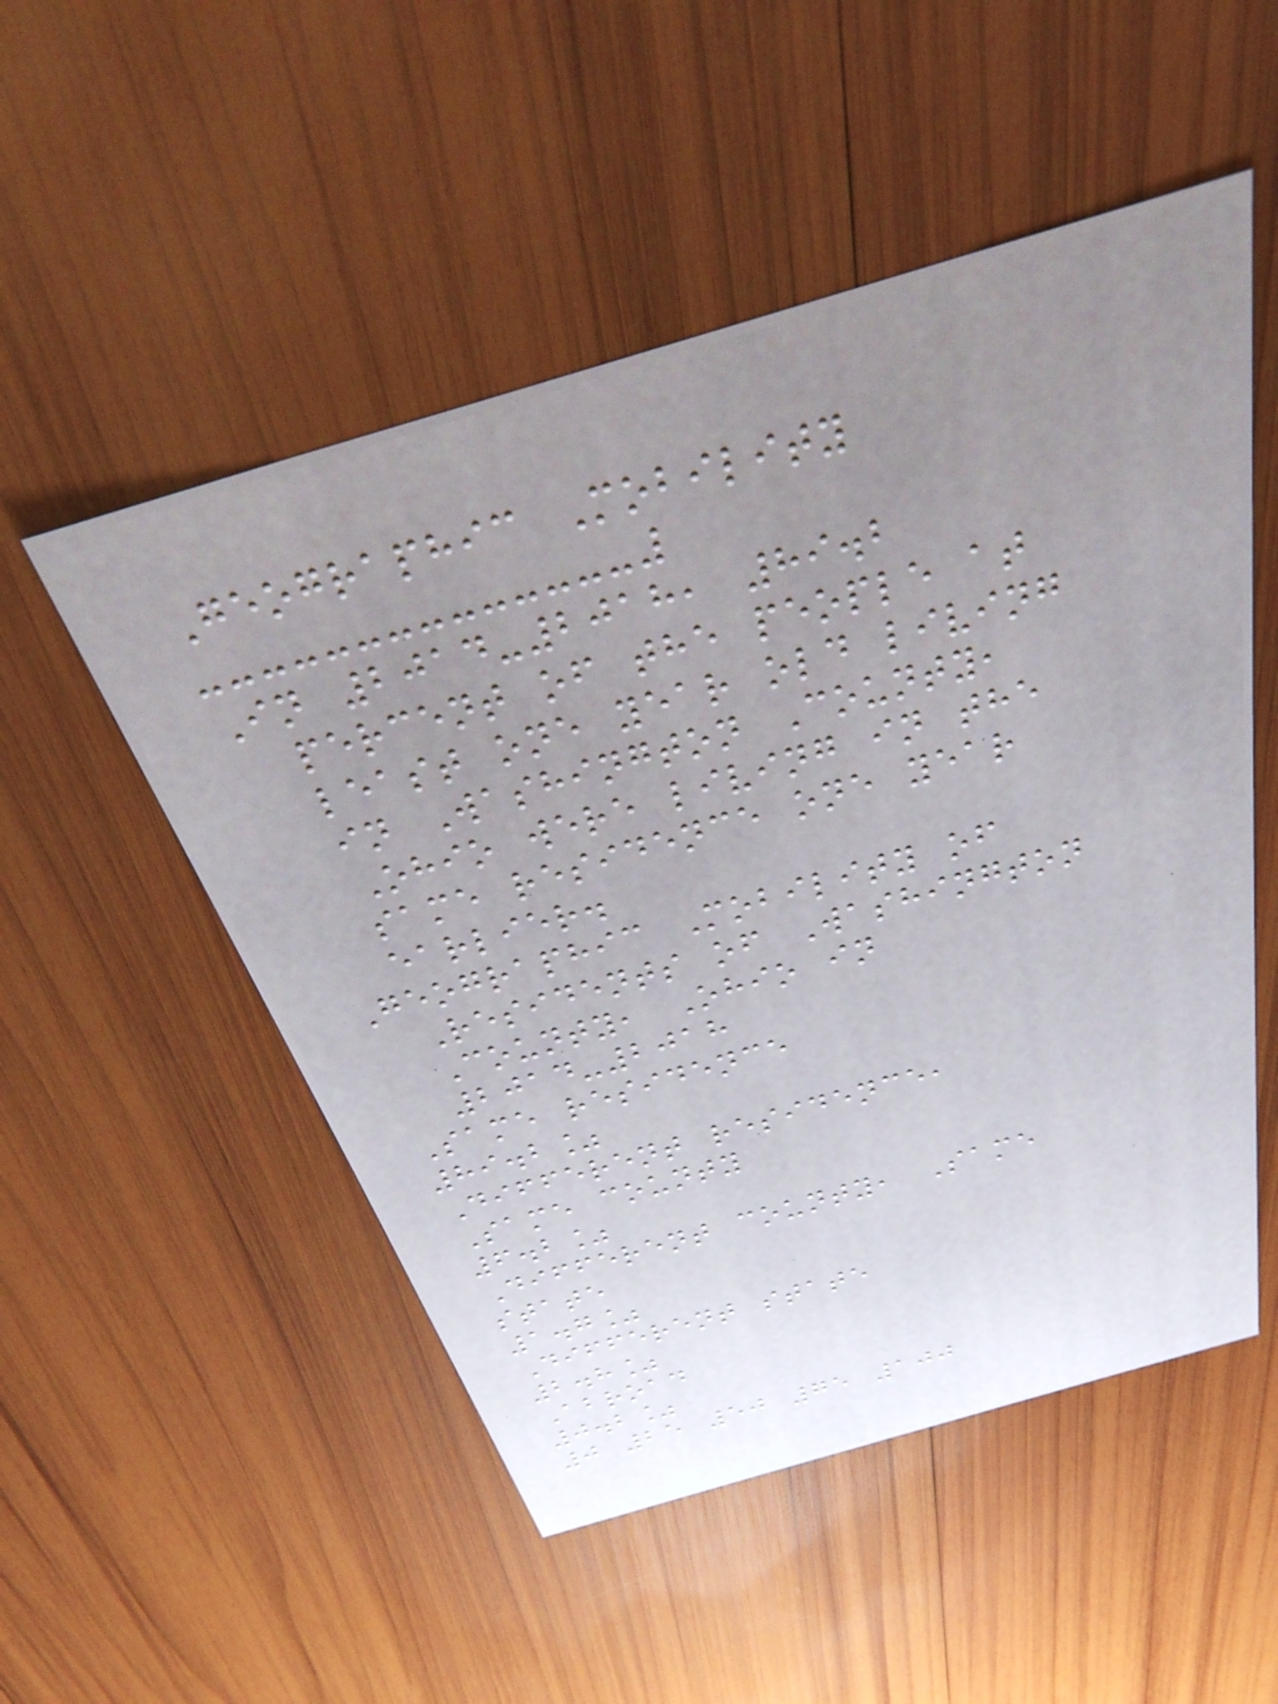Geographic Mobility
In 2014-2018, 89.2
percent of the people at
least one year old living
in Washington County,
Ohio were living in the
same residence one year
earlier.
Geographic Mobility of
Residents of Washington
County, Ohio in
2014-2018
Same residence
89.2%
Different residence,
Same county
6.2%
Different county, Same
state
1.7%
Different state
2.8%
Abroad
0.2%
0 25 50 75 100
